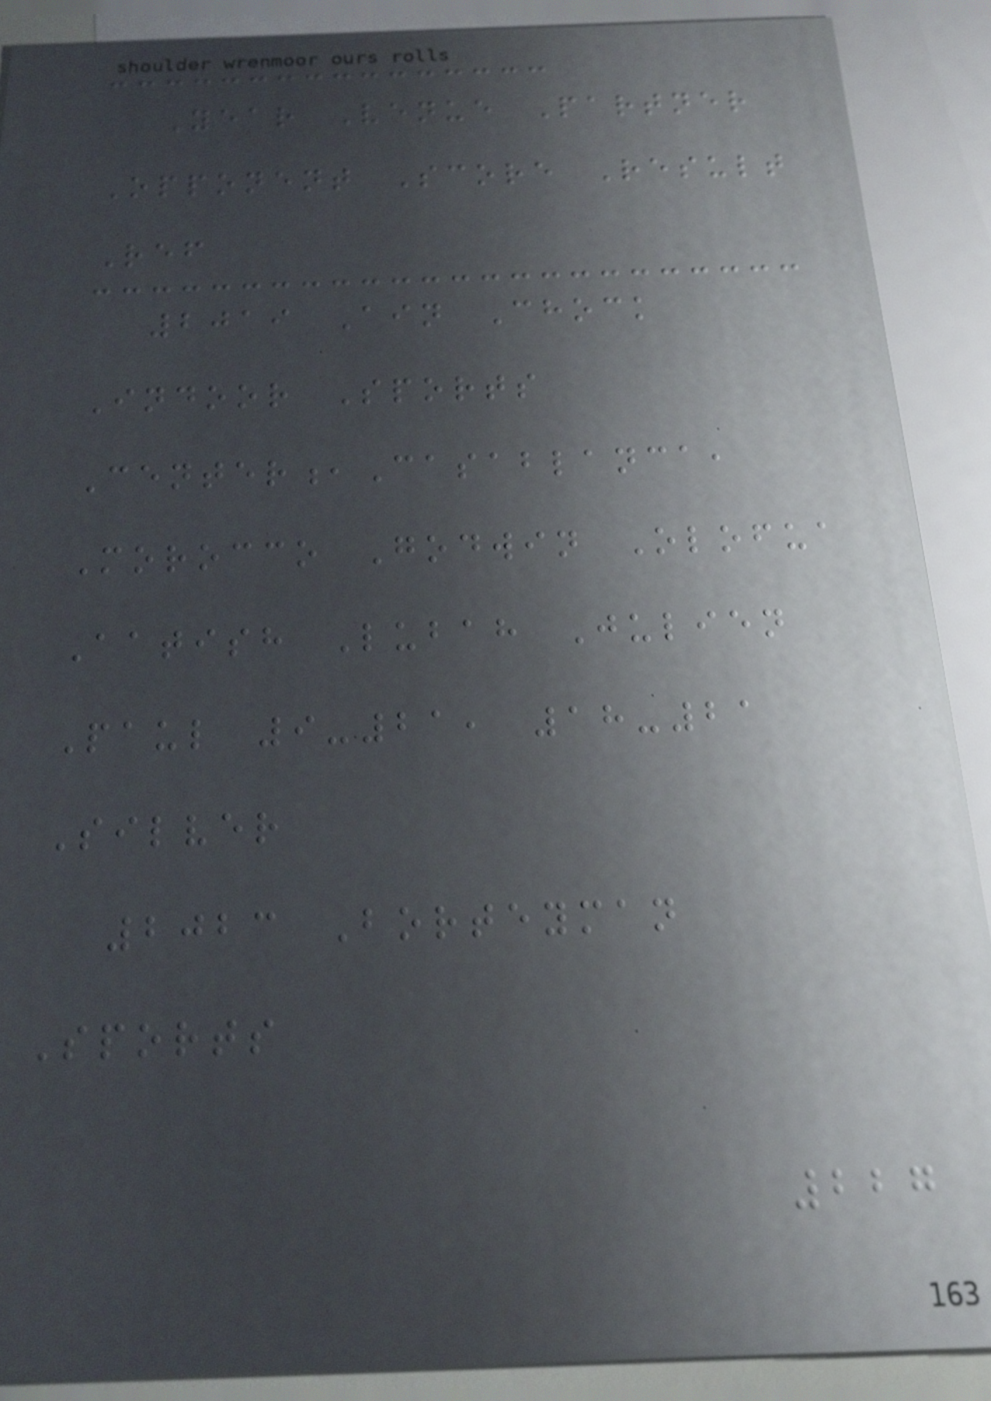Year Venue Partner
Opponent Score Result
Ref
2019 Ain Chock
Indoor Sports
Center,Casablanca,
Morocco Godwin Olofua
Aatish Lubah Julien
Paul 9-21, 18-21
Silver
2023 Borteyman
Sports
227
